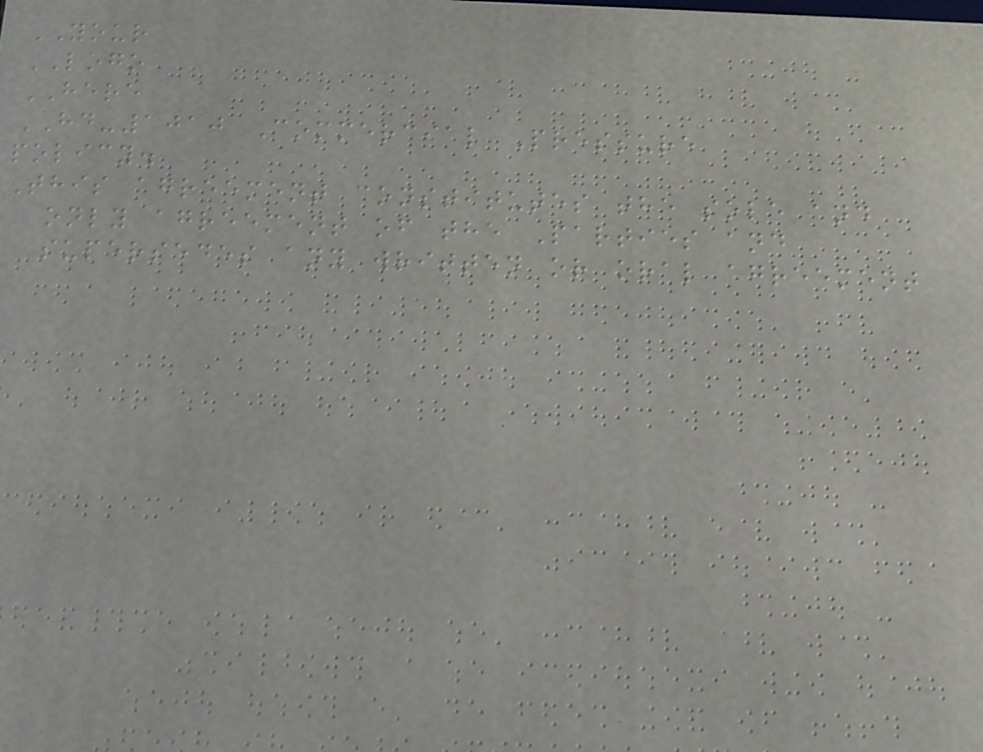YOUR
LOGO
HERE
HD-1010 Commercial Pressure
policy.
This agreement constitutes the sole and
only agreement of the Parties and
supersedes any written or oral agreement
